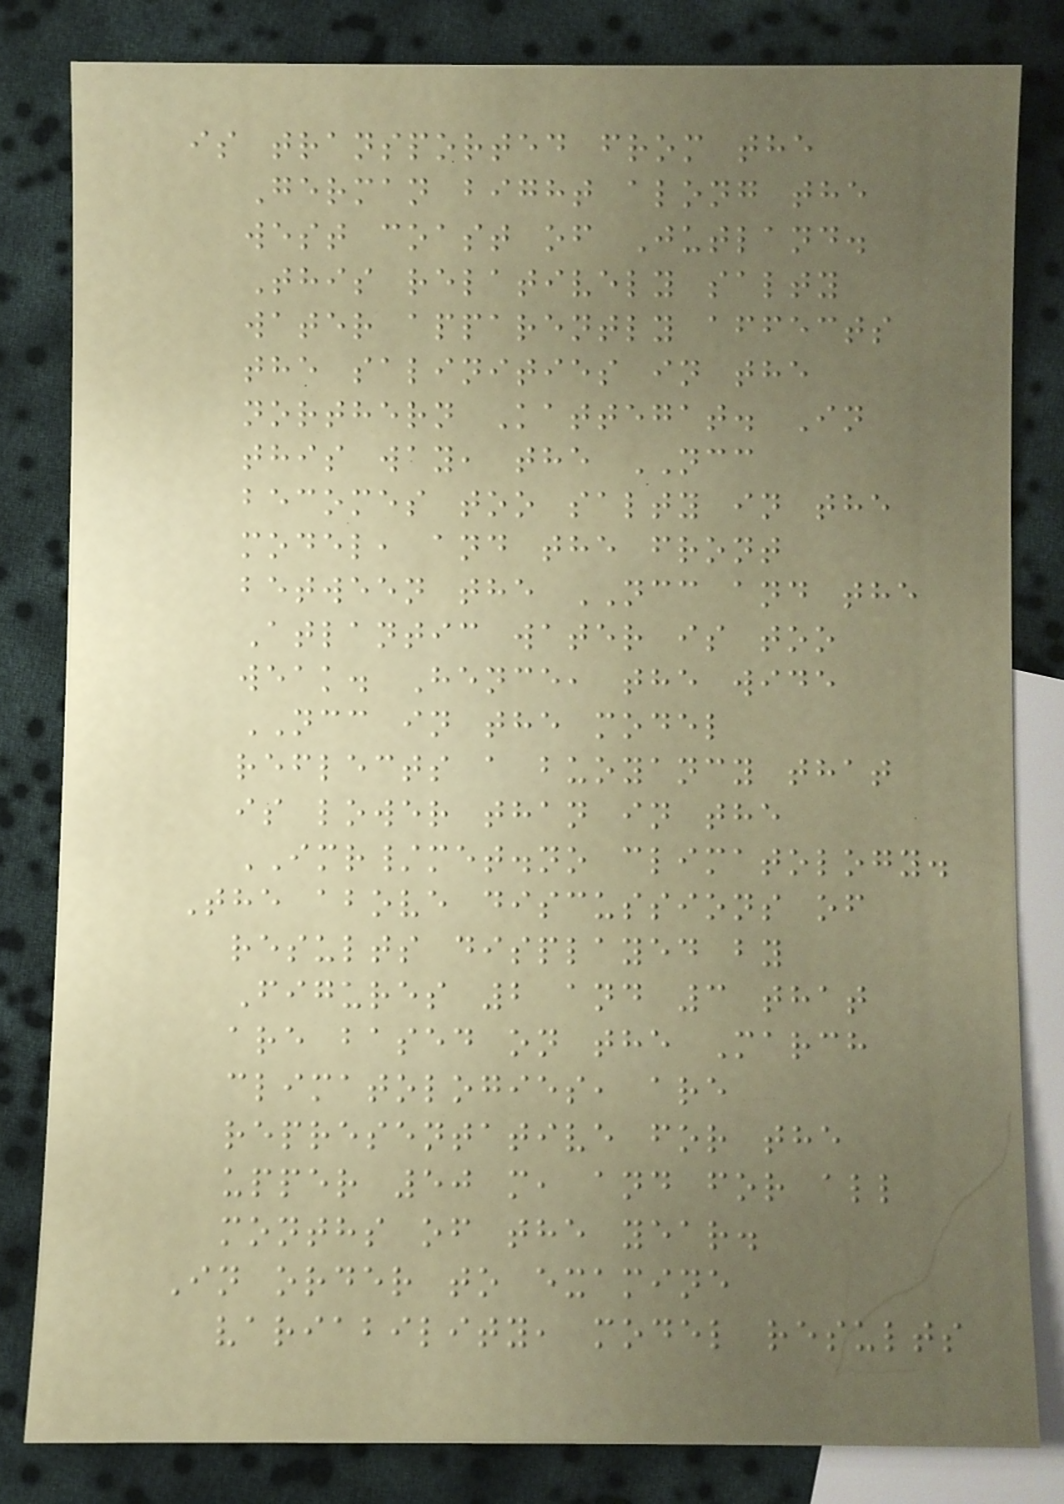is transported from the
German bight along the
west coast of Jutland.
This relatively salty
water apparently affects
the salinities in the
northern Kattegat. In
this way, the NCC
becomes too salty in the
model, and the front
between the NCC and the
Atlantic water is too
weak. Hence, the wide
NCC in the model
reflects a buoyancy that
is lower than in the
IMR/met.no climatology.
The above discussions of
results displayed by
Figures 2 and 3 that
are based on the March
climatologies, are
representative for the
upper 50 m, and for all
months of the year.
In order to examine
variability, model results
